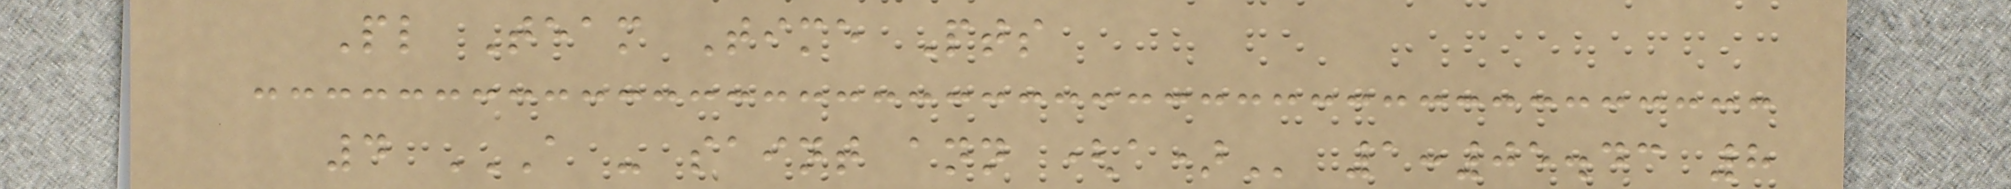Pl Team Time Pts
4 A - SAINT ANN (A) 1:05.43 8
